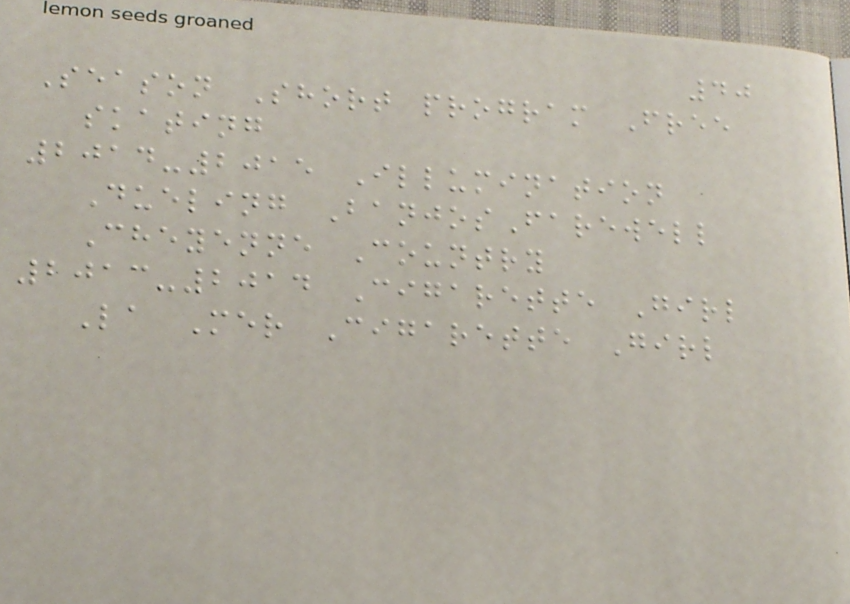40
Season Short program Free
skating
2014-2015 Illumination
Dueling BanjosFarewell
Cheyenne Country
2013-2014 Cigarette Girl
La Mer Cigarette Girl
